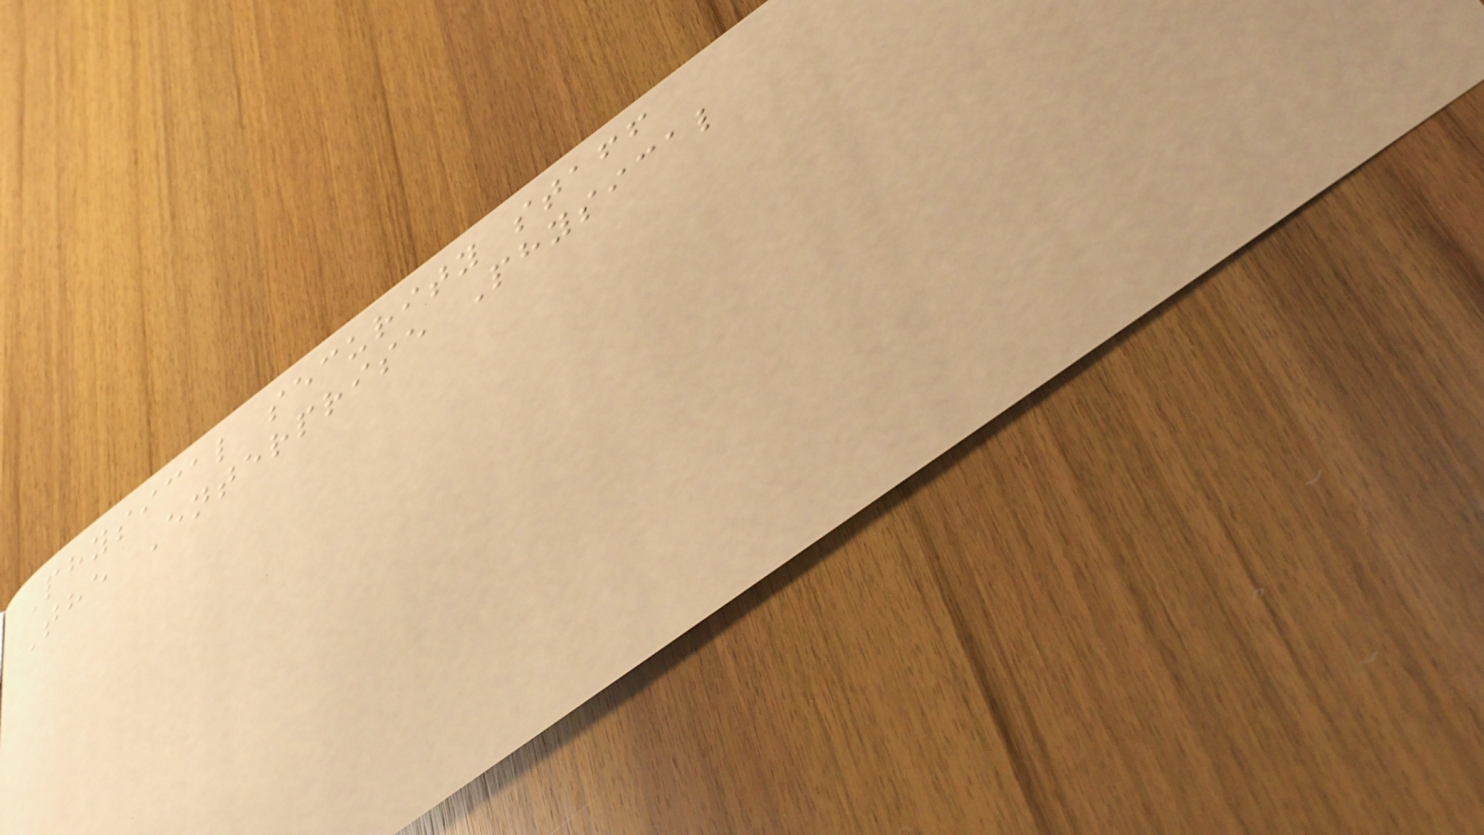Physical security staff
The Enterprise Physical
